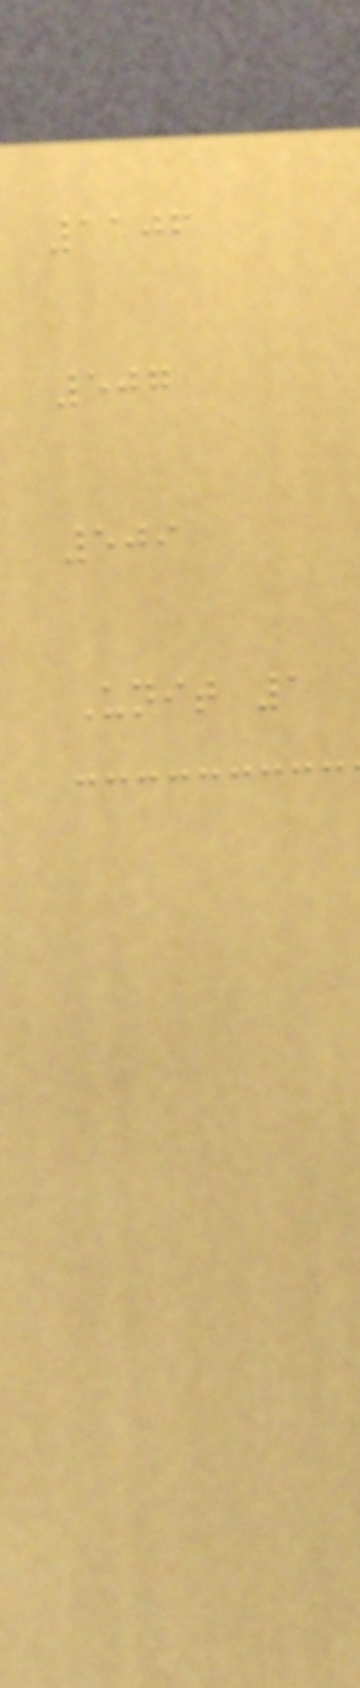1106
507
509
Unit 1
